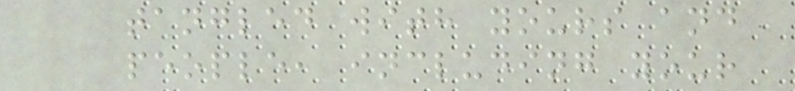tangled with yours and
people, including your
